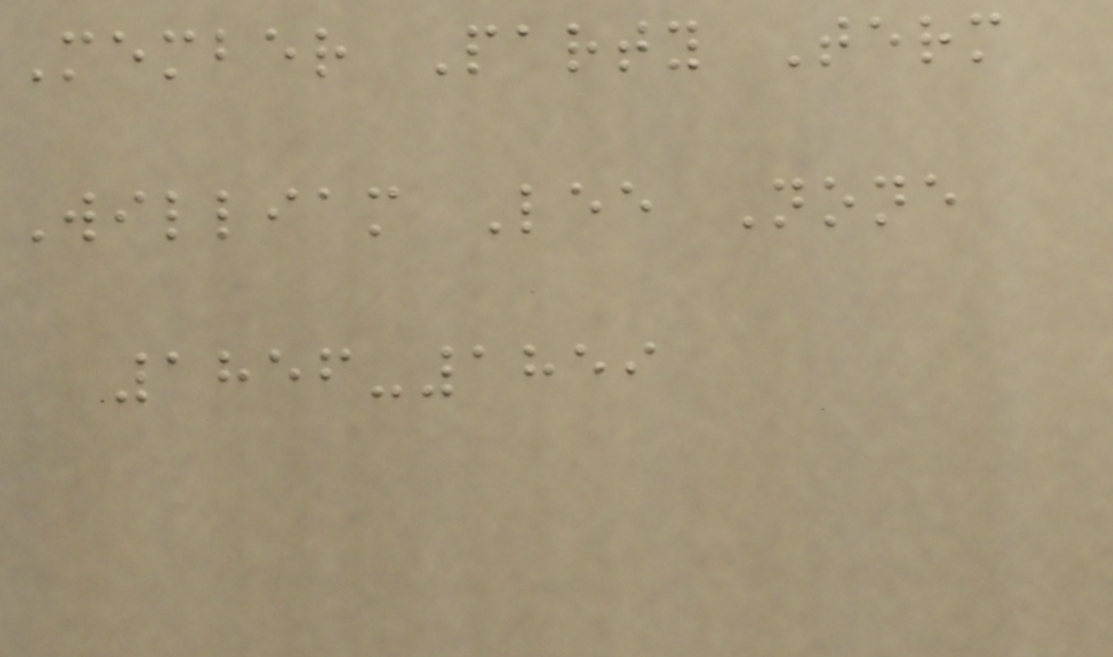Member Party Term
William Lee None
1856-1859
